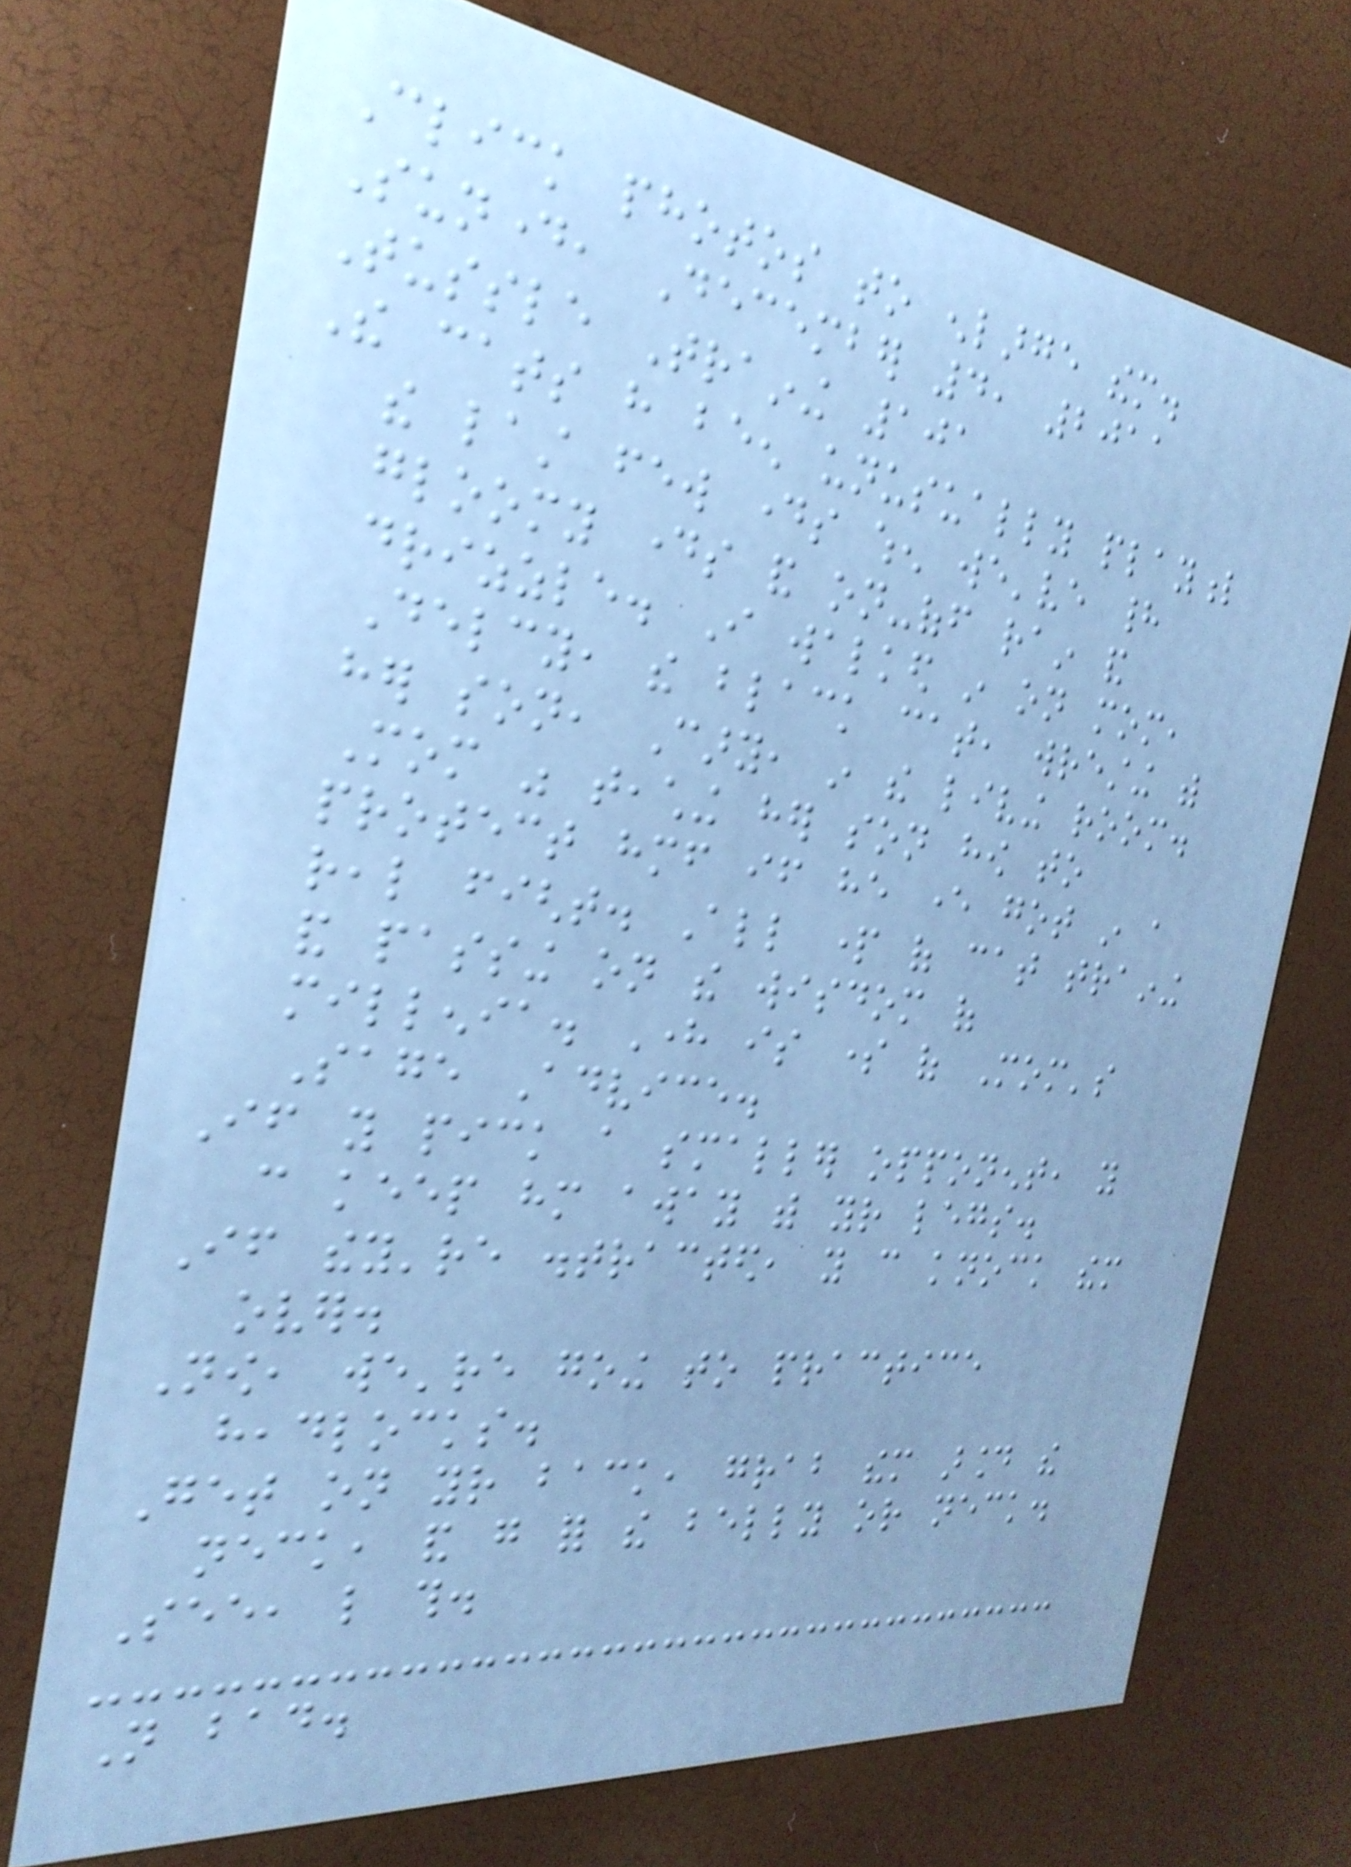Click photos to enlarge them.
Sunday, December 4, 2011
Tussle Training 101
The cats have been unusually playful
the last few days when we've had
gloomy days and on-off rain and
drizzle. I walked in on mom,
Delcy, the black cat, wresting with
her son, Cary, in the living room.
Mom was teaching her son how to
protect himself if he ever got in a
real fight. All part of cat training
and passing on the wisdom of
millenia. Here is some of Mom's
Sage Advice.
If you pick a smaller opponent, you
can keep him away with your legs.
If they're distracted, you can knock them
over.
Now, we're going to practice
headlocks.
Get on your back, grab them around the
neck, and go for the belly or neck.
See, like this.
Not bad.
